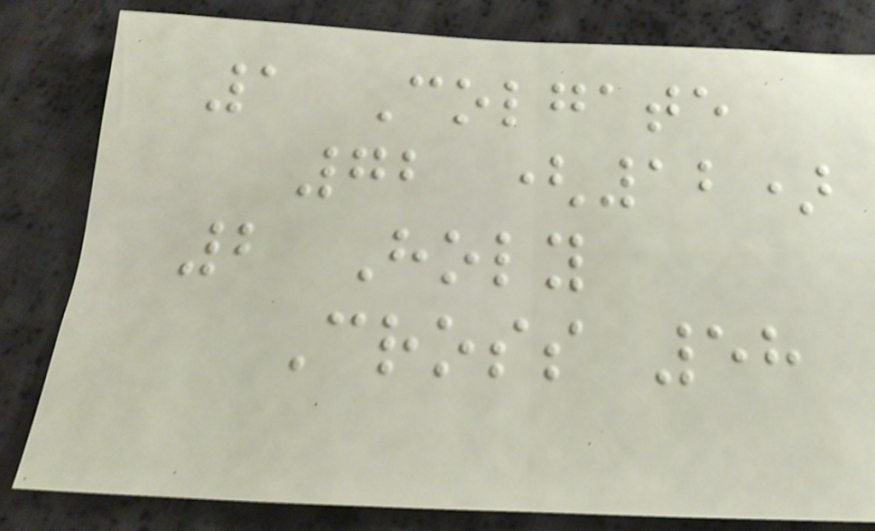1 Colgate
72 (12)
2 Holy
Cross 58
